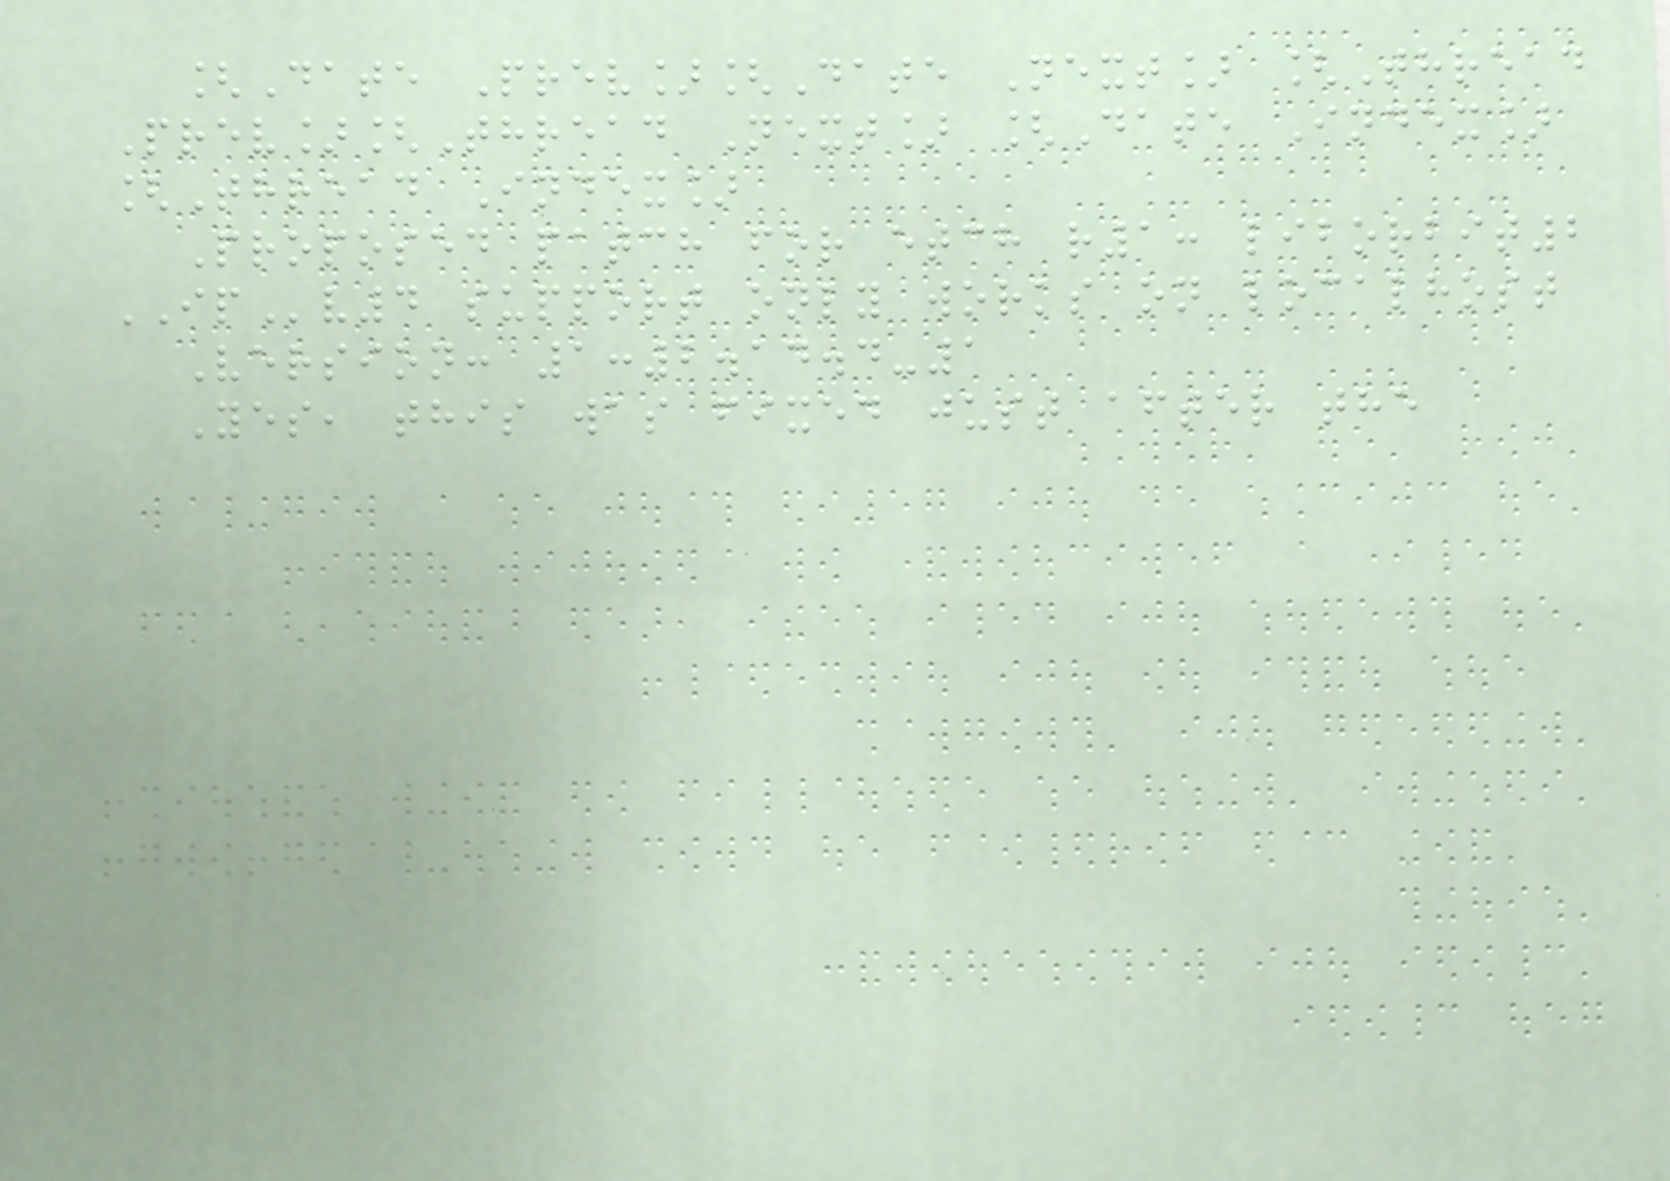[Date Prev][Date Next] [Thread
Prev][Thread Next] [Date Index]
[Thread Index]
Proposed patch for etch r1: liborbit2
IPv4 support only works on localhost
Version: 1:2.14.4-1
Yes, this was fixed just after the
